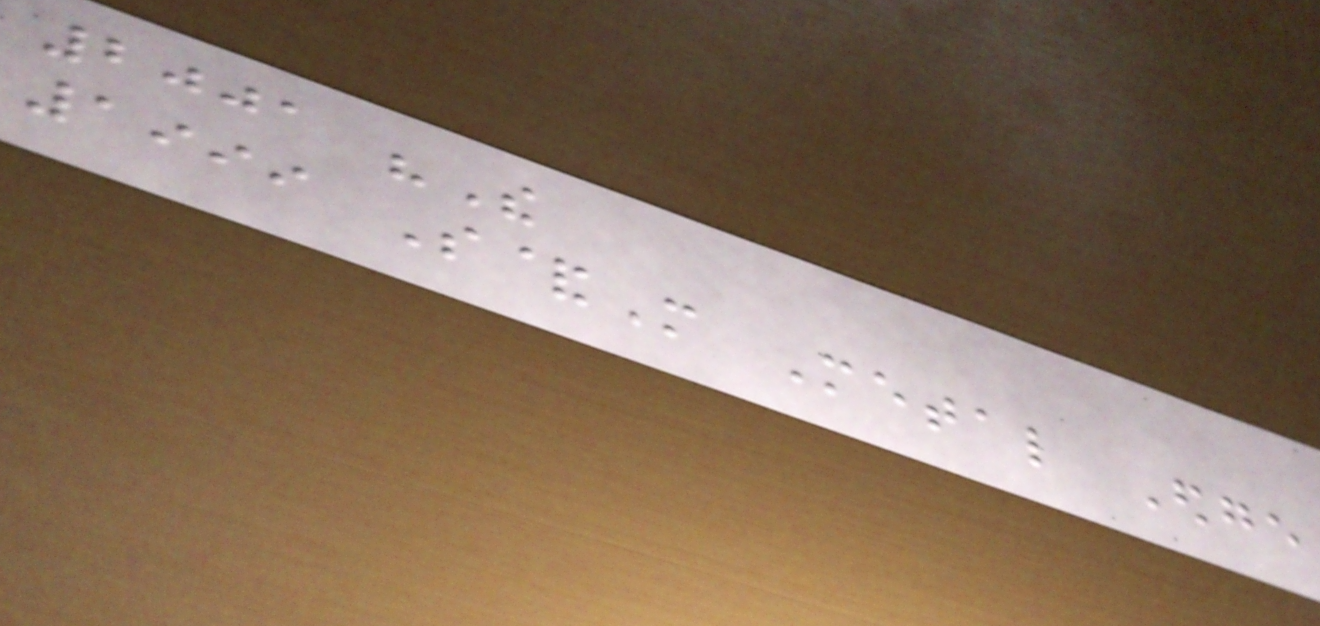2001 "The
1999 S&M Metal Edge
